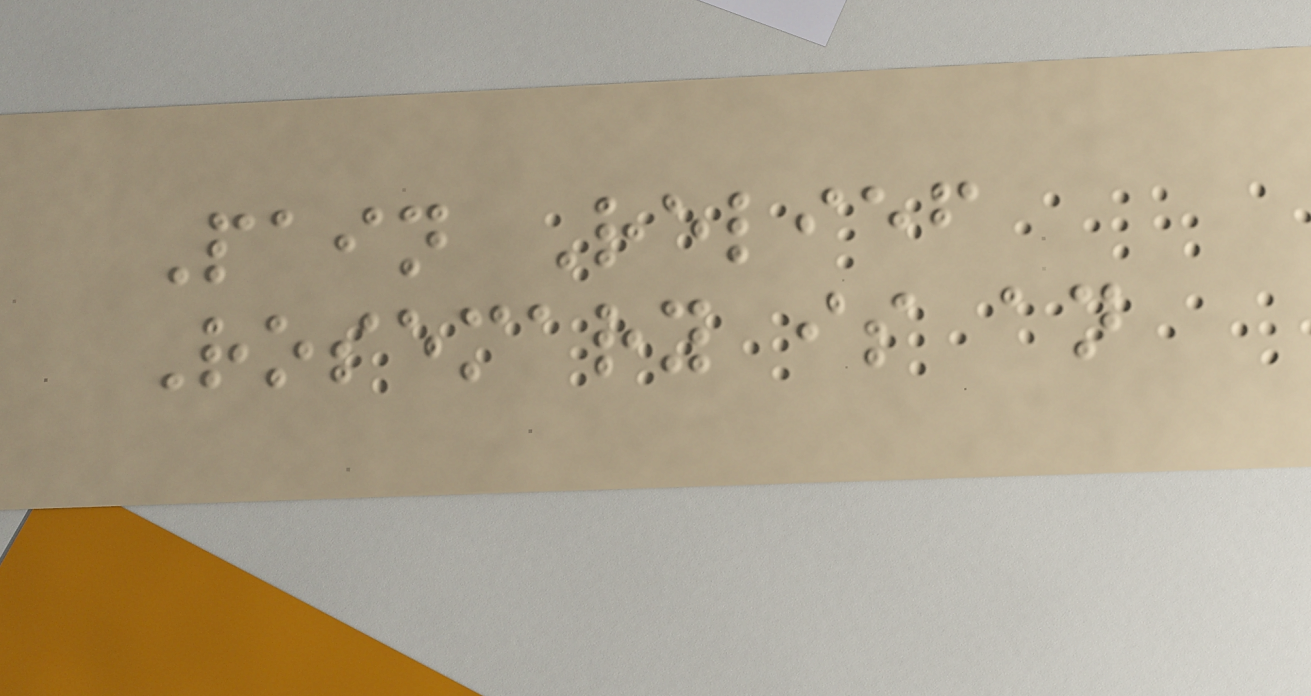Pain Relief
Rosemary is an
